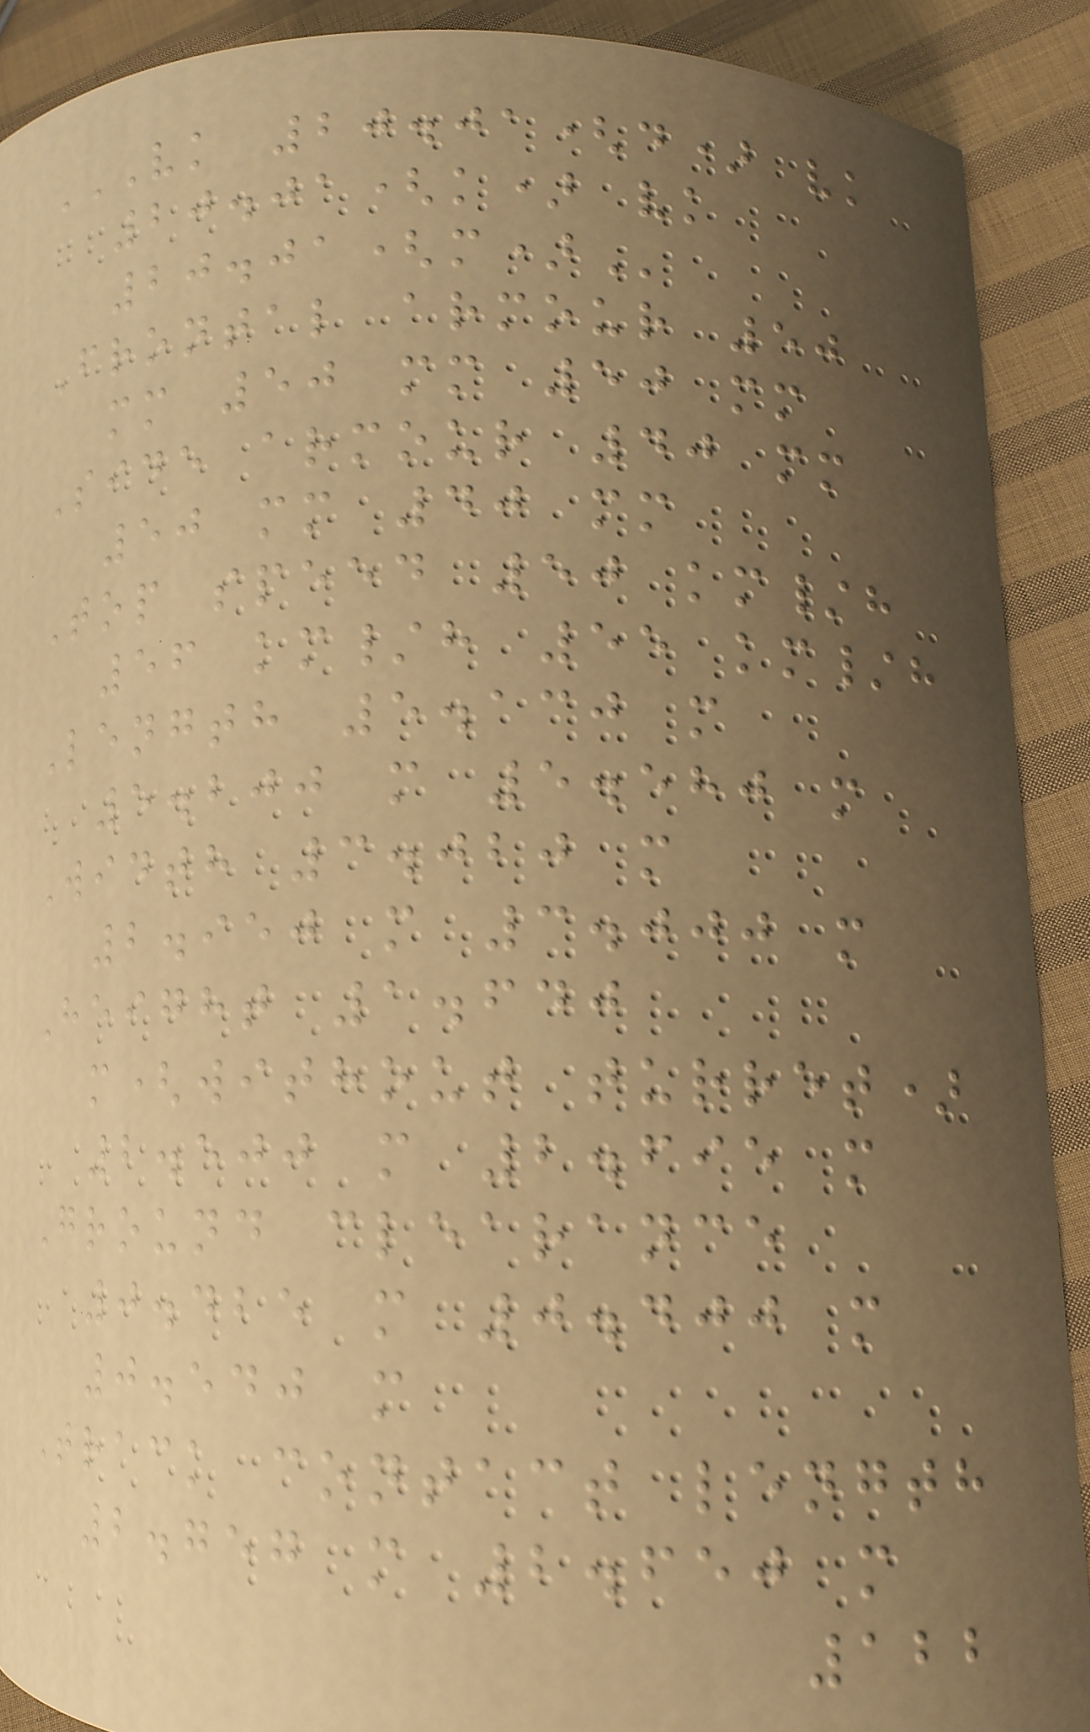VK 20.01(D) VK
20.01(K) VK
20.01(M)
Frontal armour 50
mm 50 mm 50 mm
Side armour 40 mm
50 mm 40 mm
Top speed 50 km/h
56 km/h 55 km/h
Length 5.130 m
5.200 m 5.580 m
Width 3.020 m
2.950 m 3.000 m
Height 1.640
m(without turret)
2.500 m 2.695 m
Ground clearance
0.425 m 0.400 m
0.540 m
Track contact length
2.757 m 2.650 m
122
